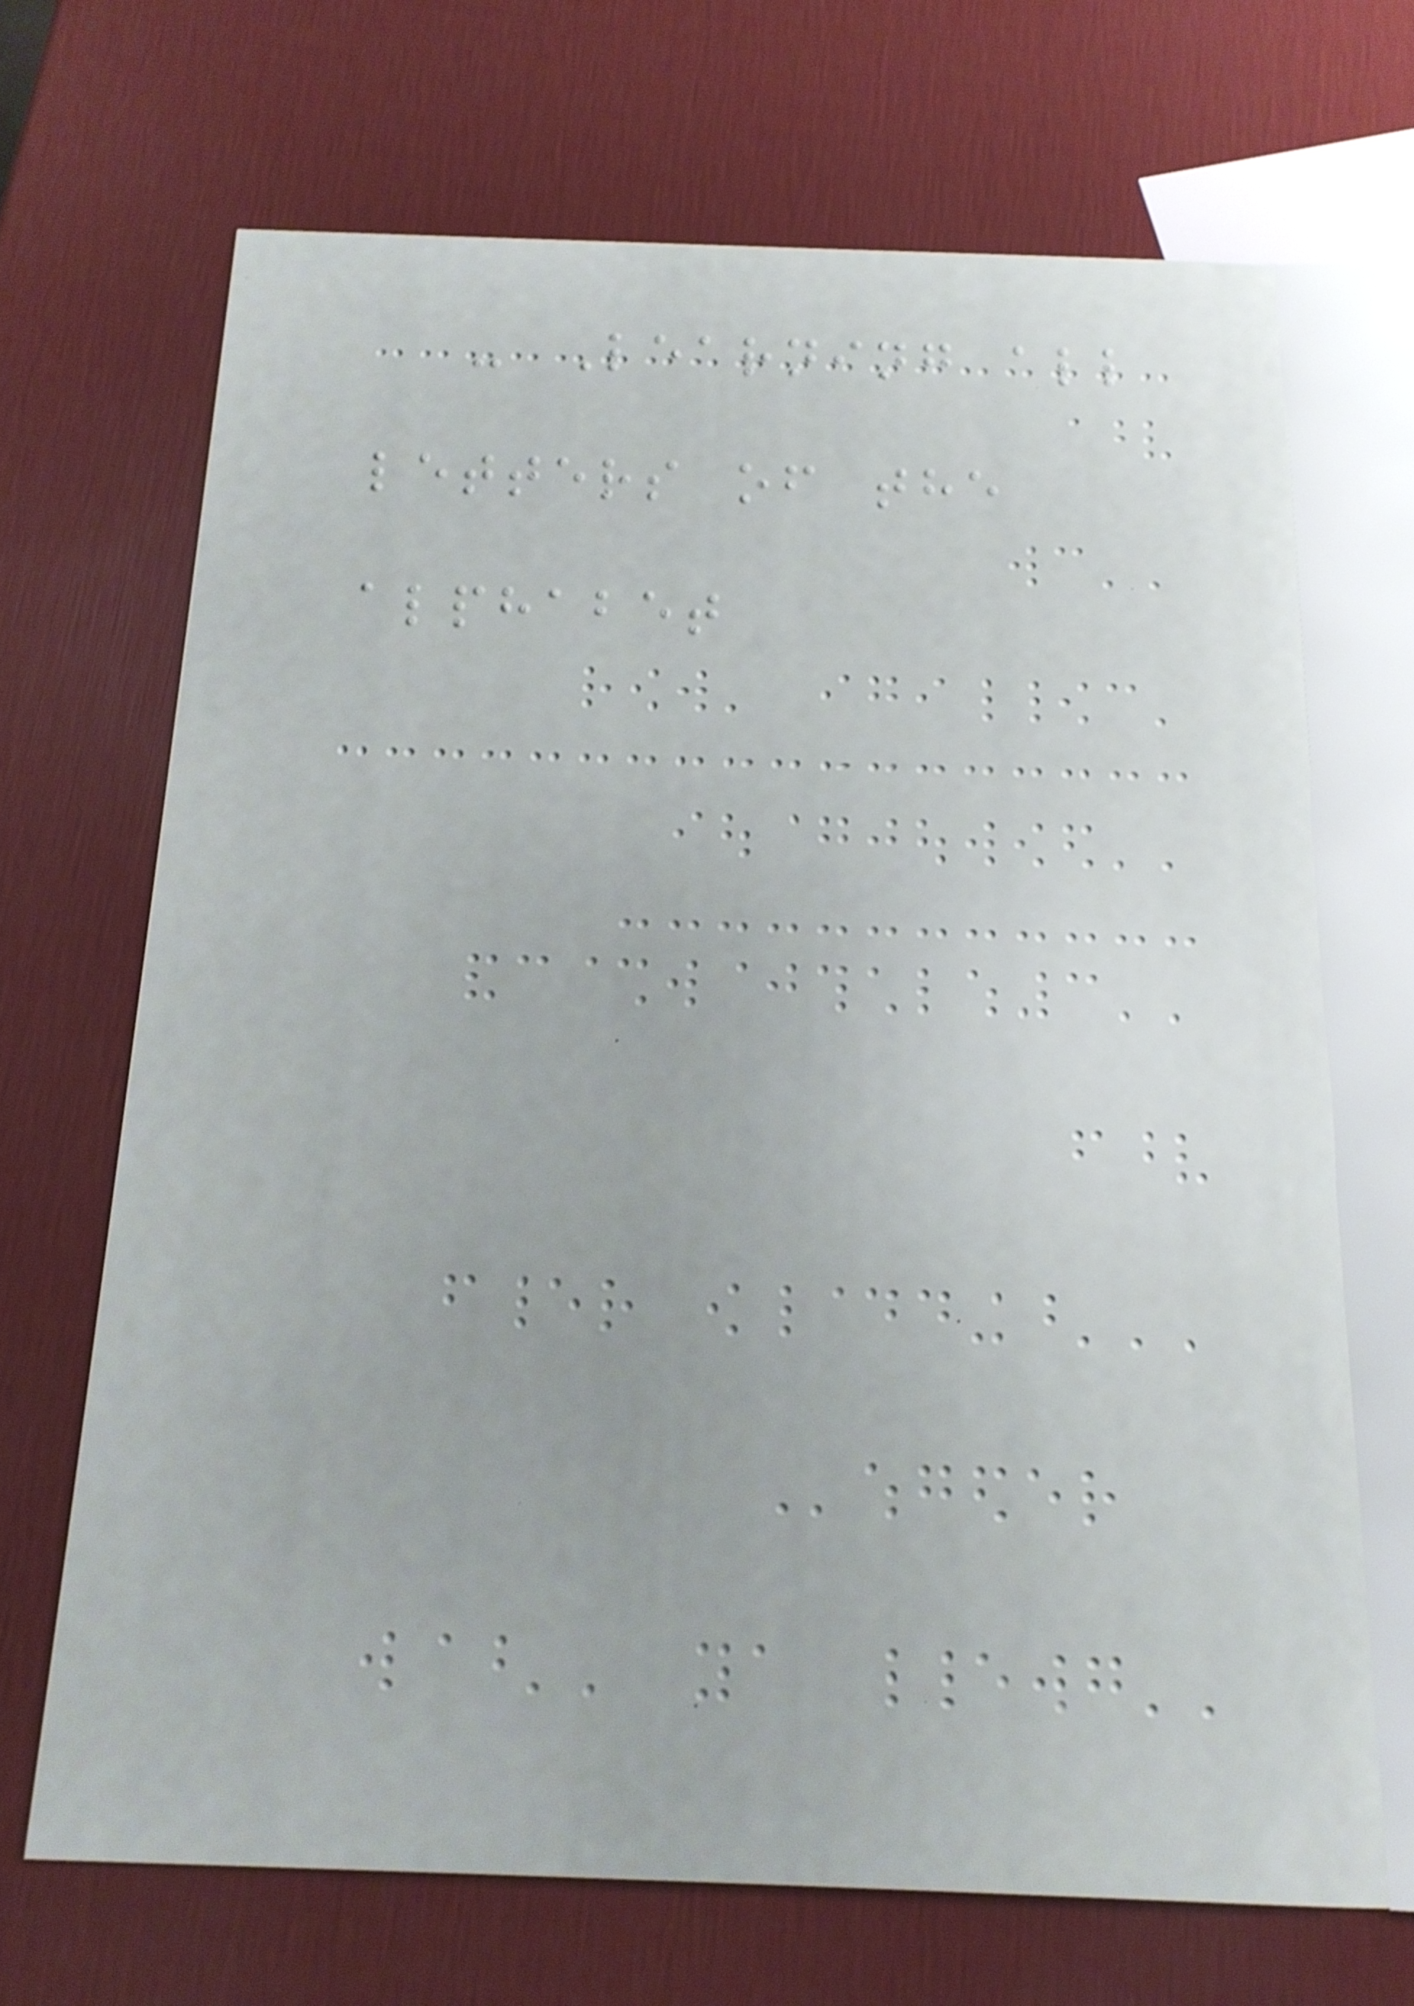- Learning all
letters of the
alphabet
